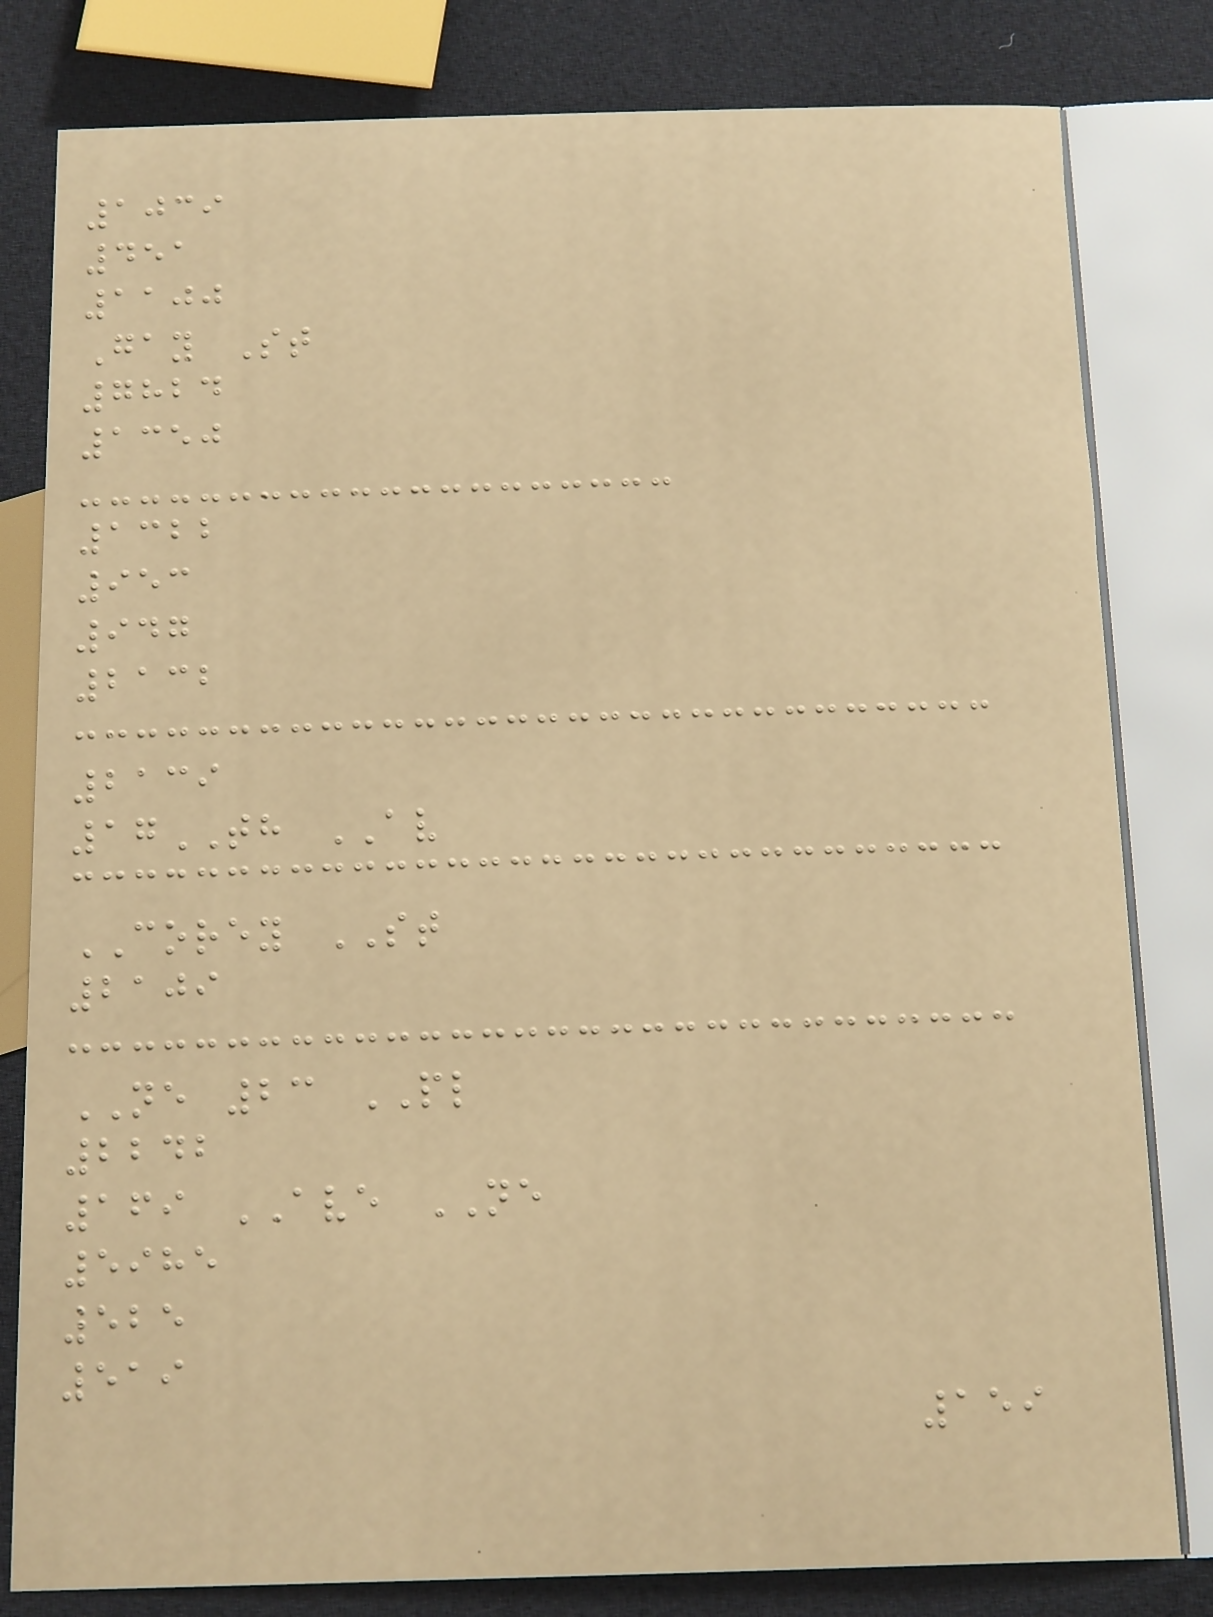1039
451
1100
Gay St
7824
1350
1322
953
947
2132
2139
17TH AV
COREY ST
2109
NE 23 PL
2242
169 AVE NE
5985
525
519
159
